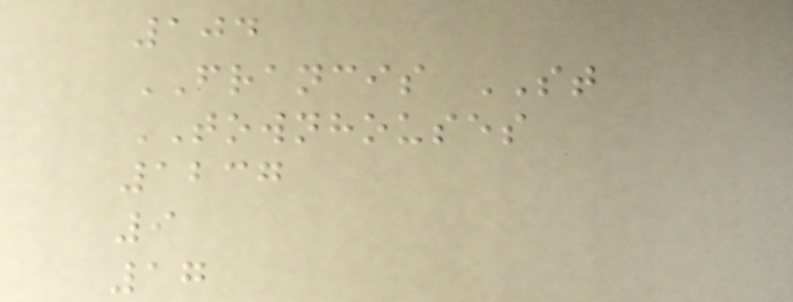104
FRANCIS ST
TOWNHOUSES
1237
9
17
